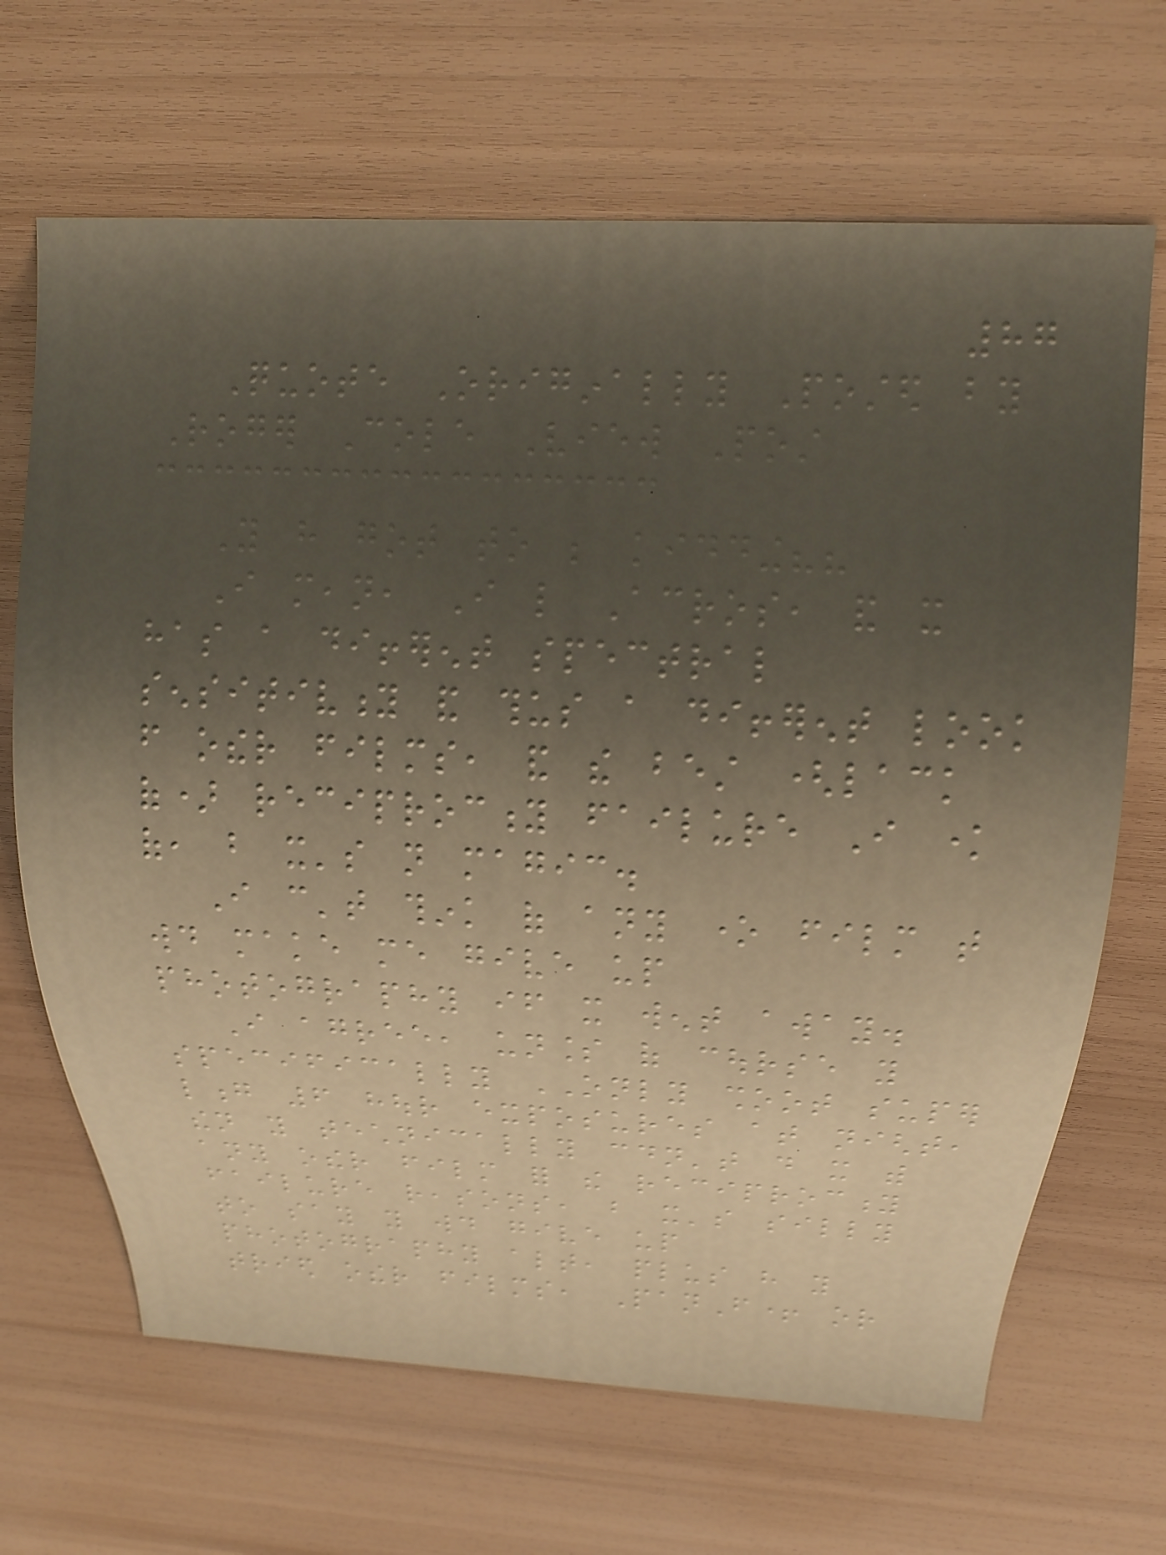87
Quote Originally Posted by
Roger Cole View Post
You have got to be kidding??
I mean, I like Acros, and it
has a different spectral
sensitivity and thus a different look
from other films, and the best (lack
of) reciprocity failure I know
of, but it's not magic.
I can't think of any one film that
would make me give up
photography if it went away.
I agree, unless of course you
specifically ONLY shoot super
long 6 hour exposures at night,
then you technically couldn't do it with
any other film for the reciprocity
failure reasons, but it's silly
to say you would give up
photography altogether, plus have you
tried other films, PanF+ or
